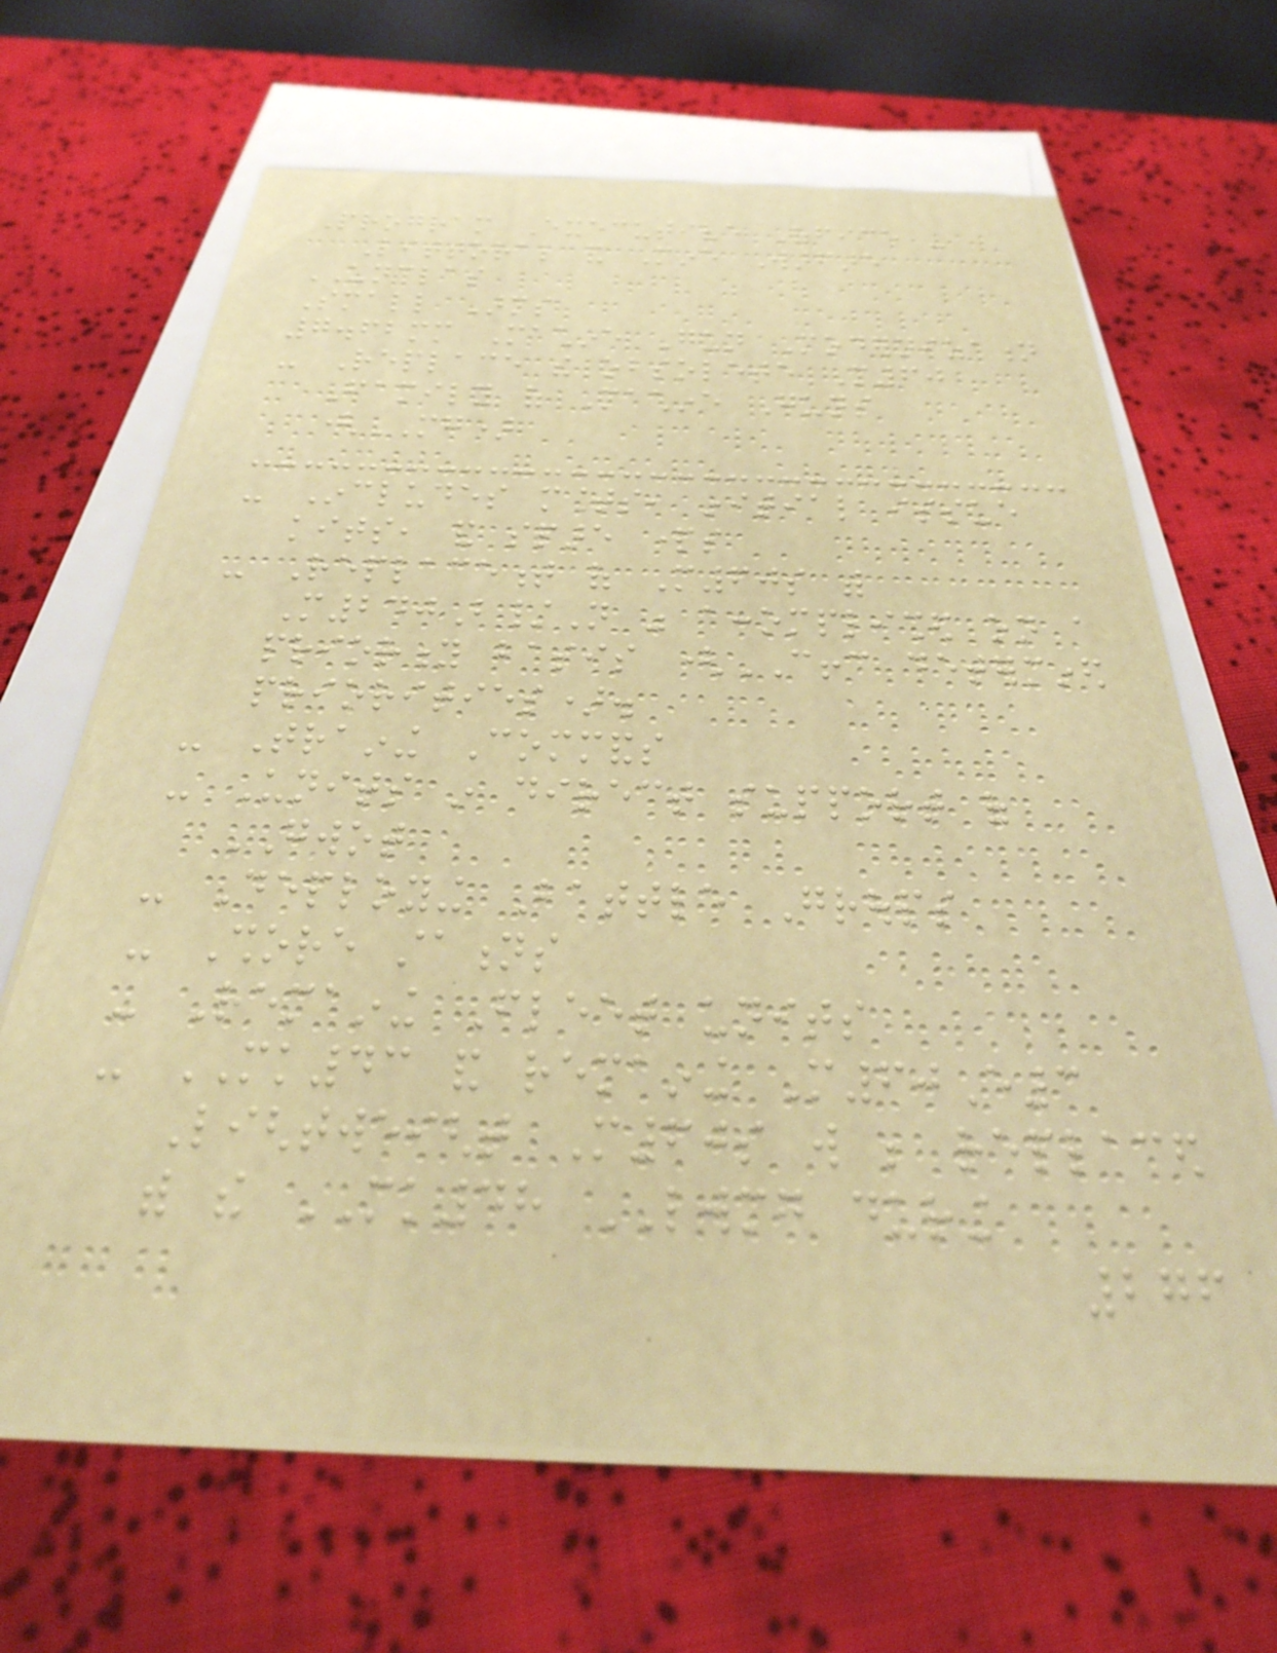Program Executive Office -
Littoral and Mine Warfare
UNCLAS
Small Arms
7.62mm Machine Gun Modernization
- Replace the obsolete M60
Family of Machine Guns
(MG)
- Includes mounts, initial issue
kits, and spare parts
- Replacement of M60s with
M240B/N was accomplished on a
priority basis (CFFC determined
priorities).
- Training Commands
- Units in direct support of
GWOT
- Deploying Battle Groups
- Shore stations
- Remaining Fleet units
- MK43 and remaining M60E3
Lightweight M60s will be replaced
with the MK48 LWMG during
276
